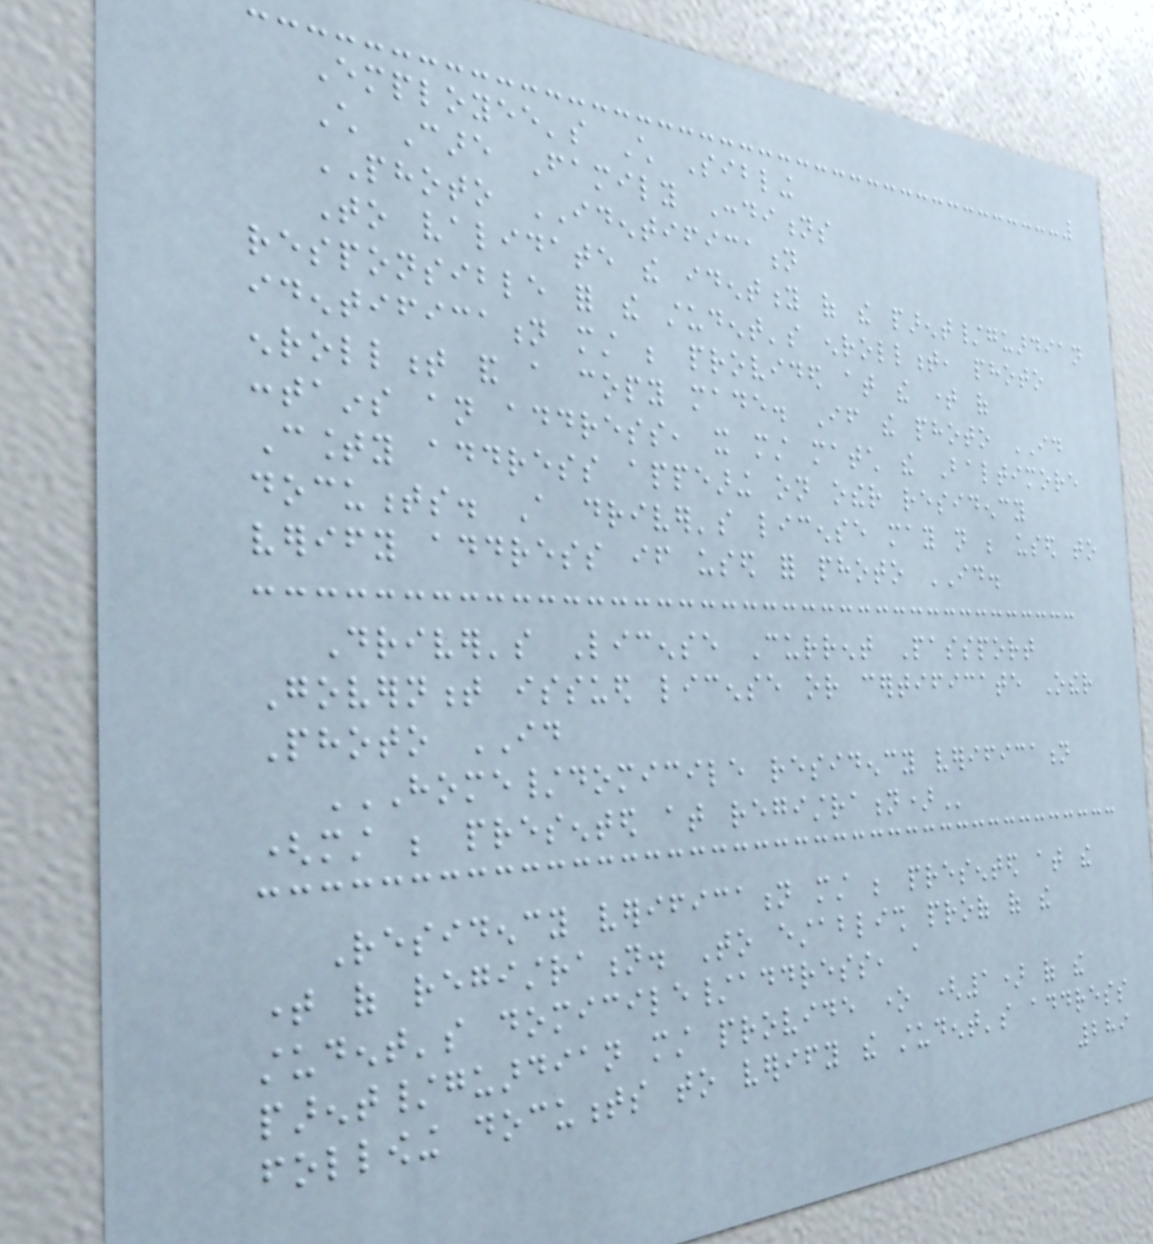Employee's Child Sibling
Child Care Family Conditions
PHOTO IDENTIFICATION
To validate the identity of the parent/guardian
responsible for the student's enrollment, photo
identification must be provided at the time of
enrollment and a copy made. If the photo ID
contains an address, it must match the Baltimore
County address appearing on other residency
documents. A driver's license may not be used to
verify address if used for photo ID.
Driver's License Current Passport
Government issued license or certificate Other
Photo ID
HOME/DOMICILE RESIDENCY VERIFICATION
(MUST BE PRESENTED AT REGISTRATION)
Residency verification must be presented at the
time of registration. To establish proof of the
student's domicile/address, a
parent/guardian must provide one (1) of the
following documents to verify the student's address
289
